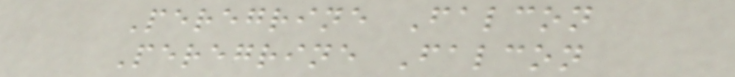Peregrine Falcon
Peregrine Falcon
